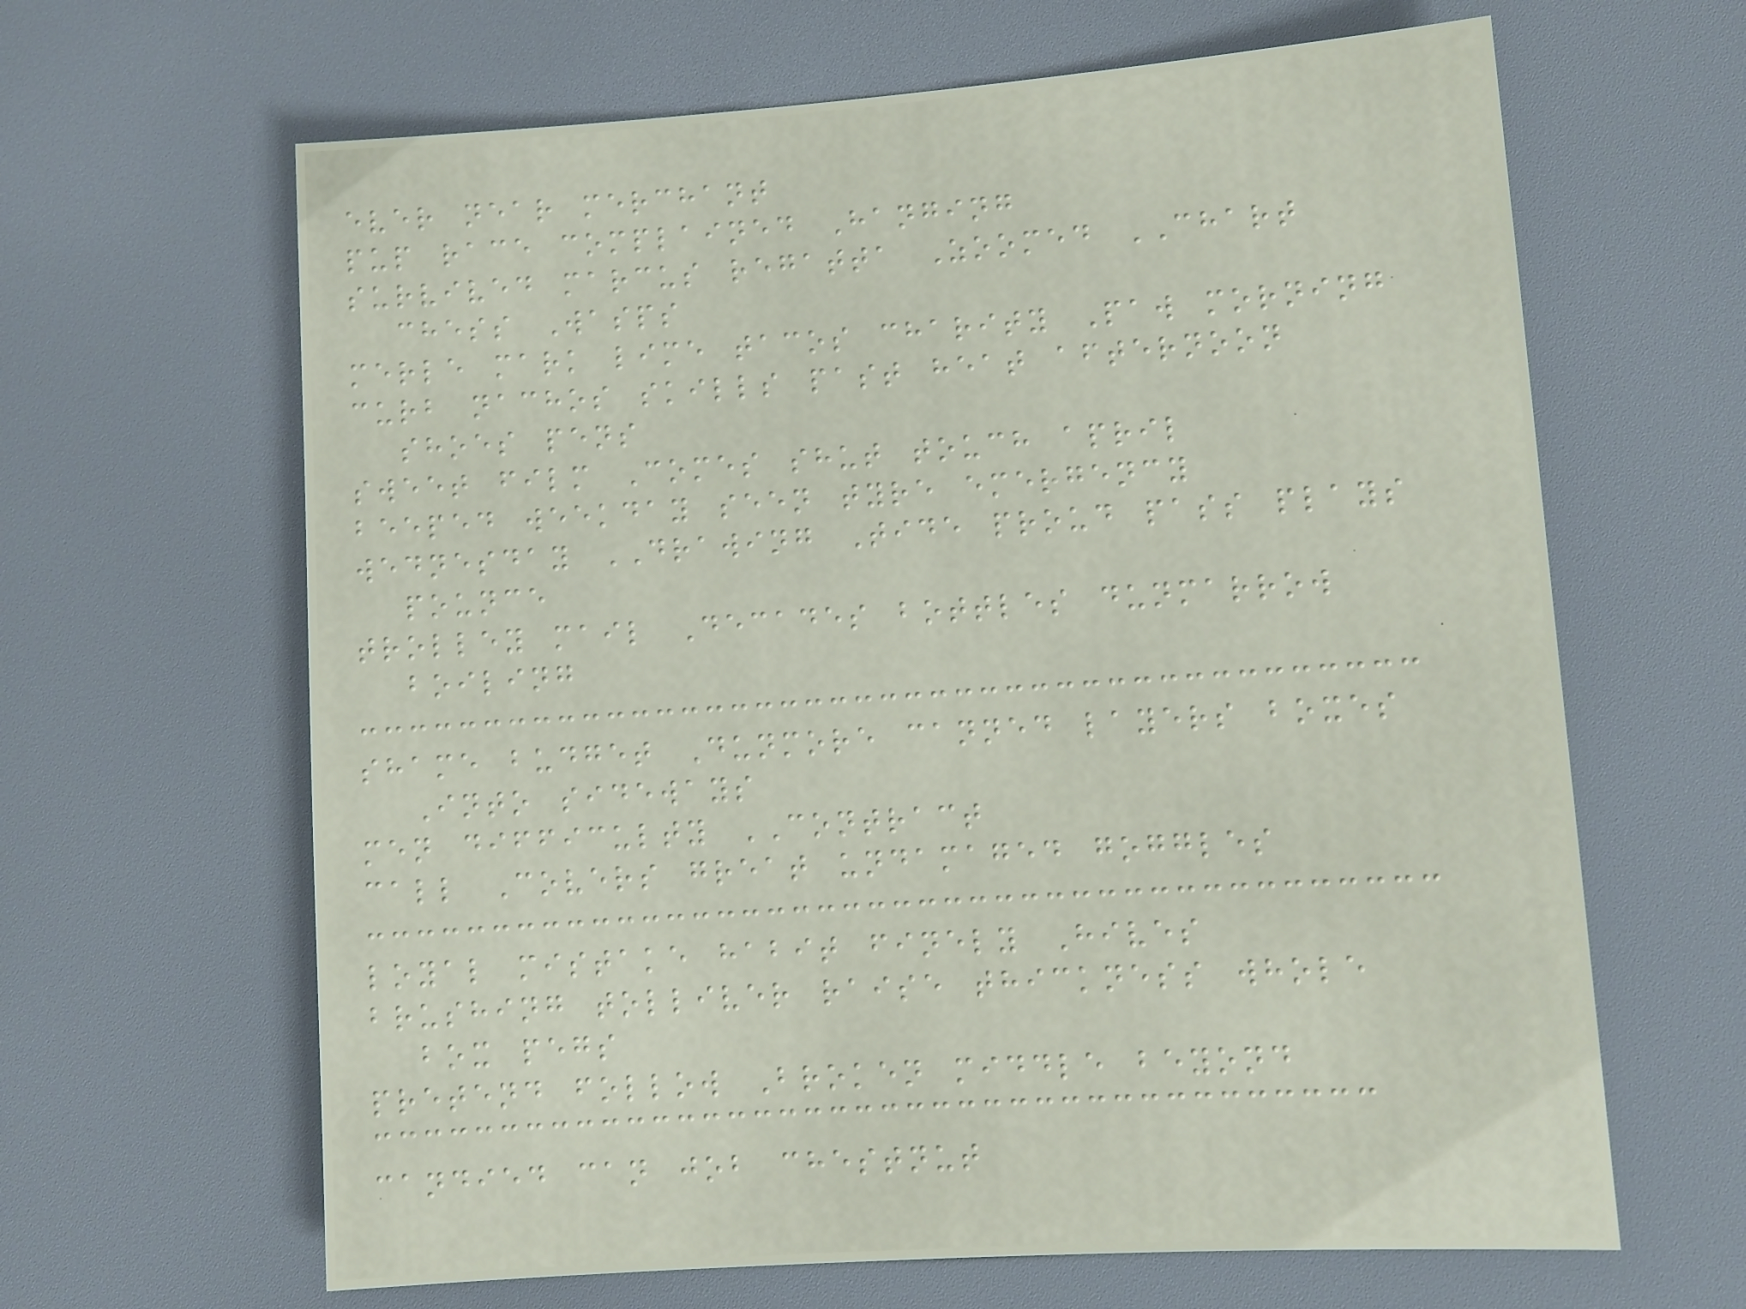ever near merchant
pup race complained Hanging
survived marcus regatta Zoomed CHART
chess Wasps
merle mark lime tacos charity Paw morning
curb nachos skills past heat afternoon
shoes pens
sweet film Comes shut touch april
beeped weekday seen tyre emergency
wednesday DRAWING Tide proud pass plays
pounce
trolley mail Decades bottles dunmarrow
boiling
shame budget Dunmore canned layers boxes
Into sideways
men difficulty CONTRACT
call Covers great undamaged goggles
loyal mistake habit finely Hives
brushing tolliver raise thickness whole
box pegs
pretend follow Broken middle beyond
candied can job chestnut
